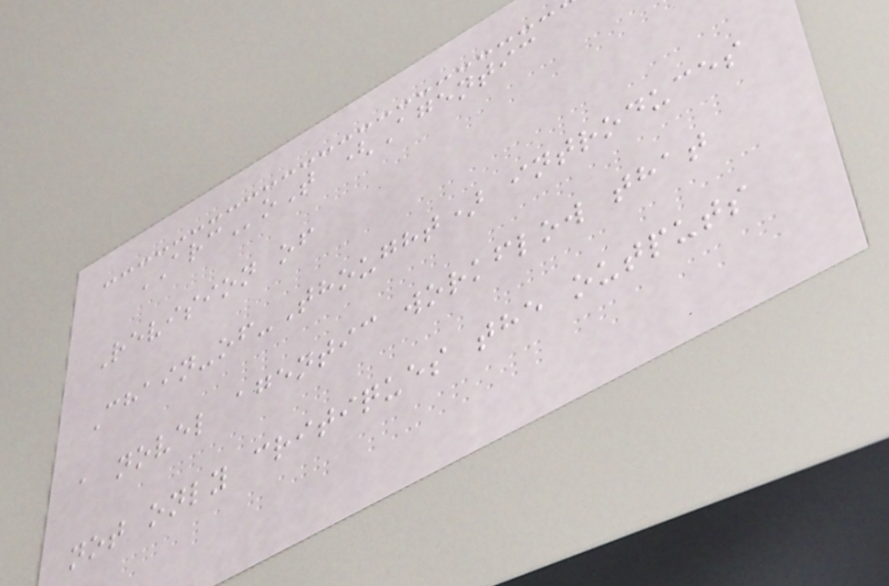ARCoT (Agentic
Revision of
Chain-of-Thought) introduces
a novel agentic workflow that
not only critiques the outputs
